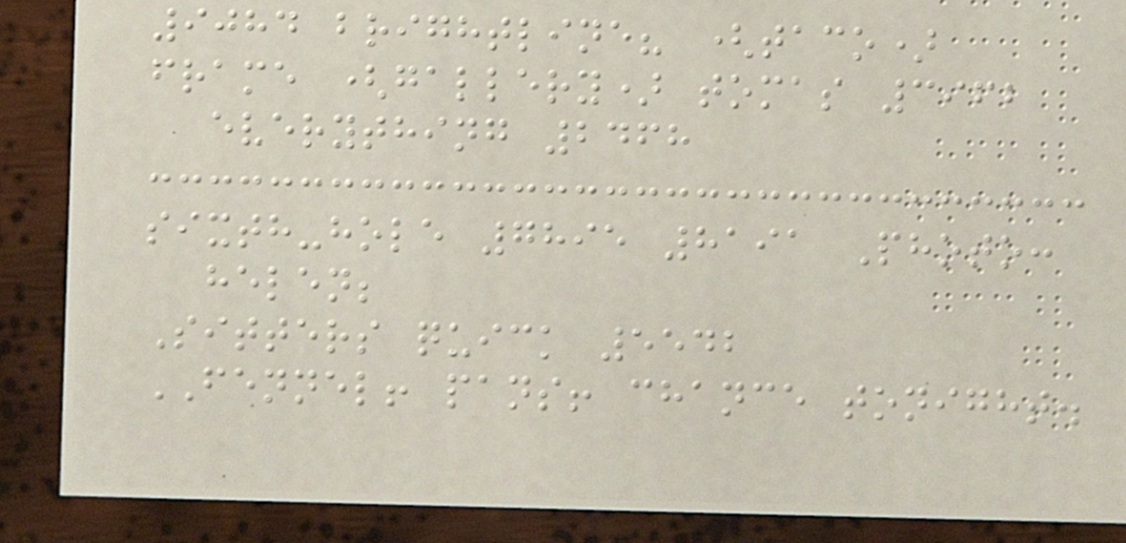9084 brightline? (taco)
frame (gallery) tomas 3962
everything 2468
sixth-hole 7895 8191 Photo:
helen;
Sitters quick 5542
FENNEL! pans! chance tonight.
